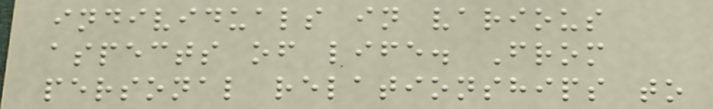individuals in various
aspects of life. From
personal relationships to
